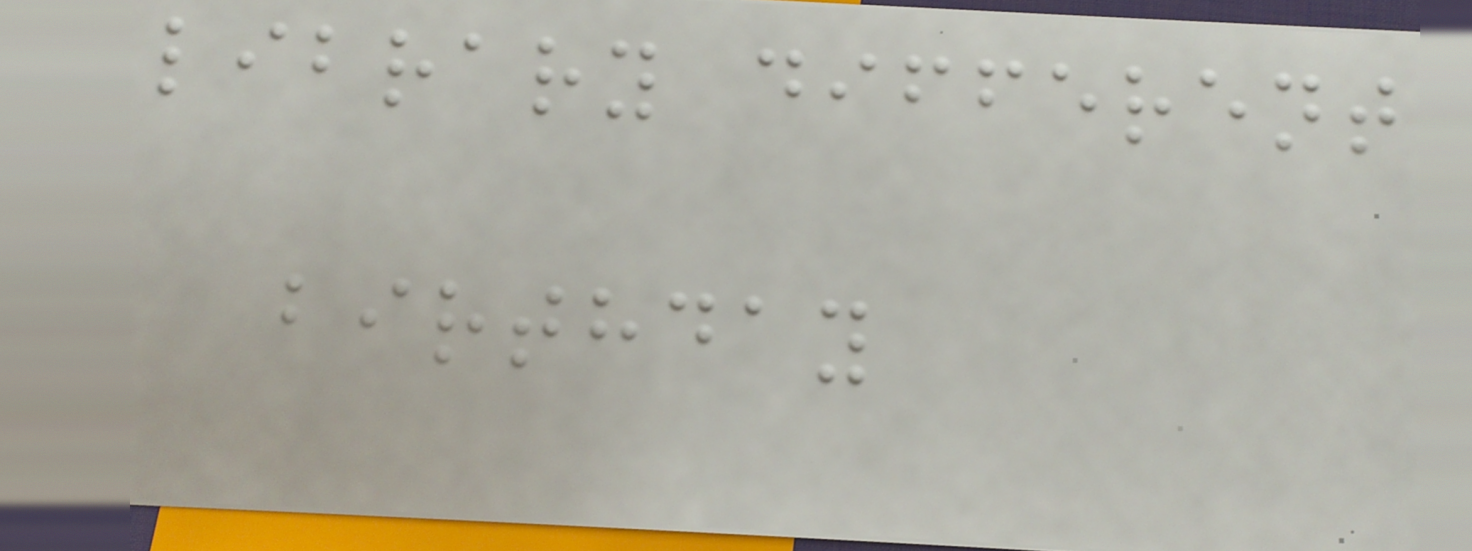library different
birthday
